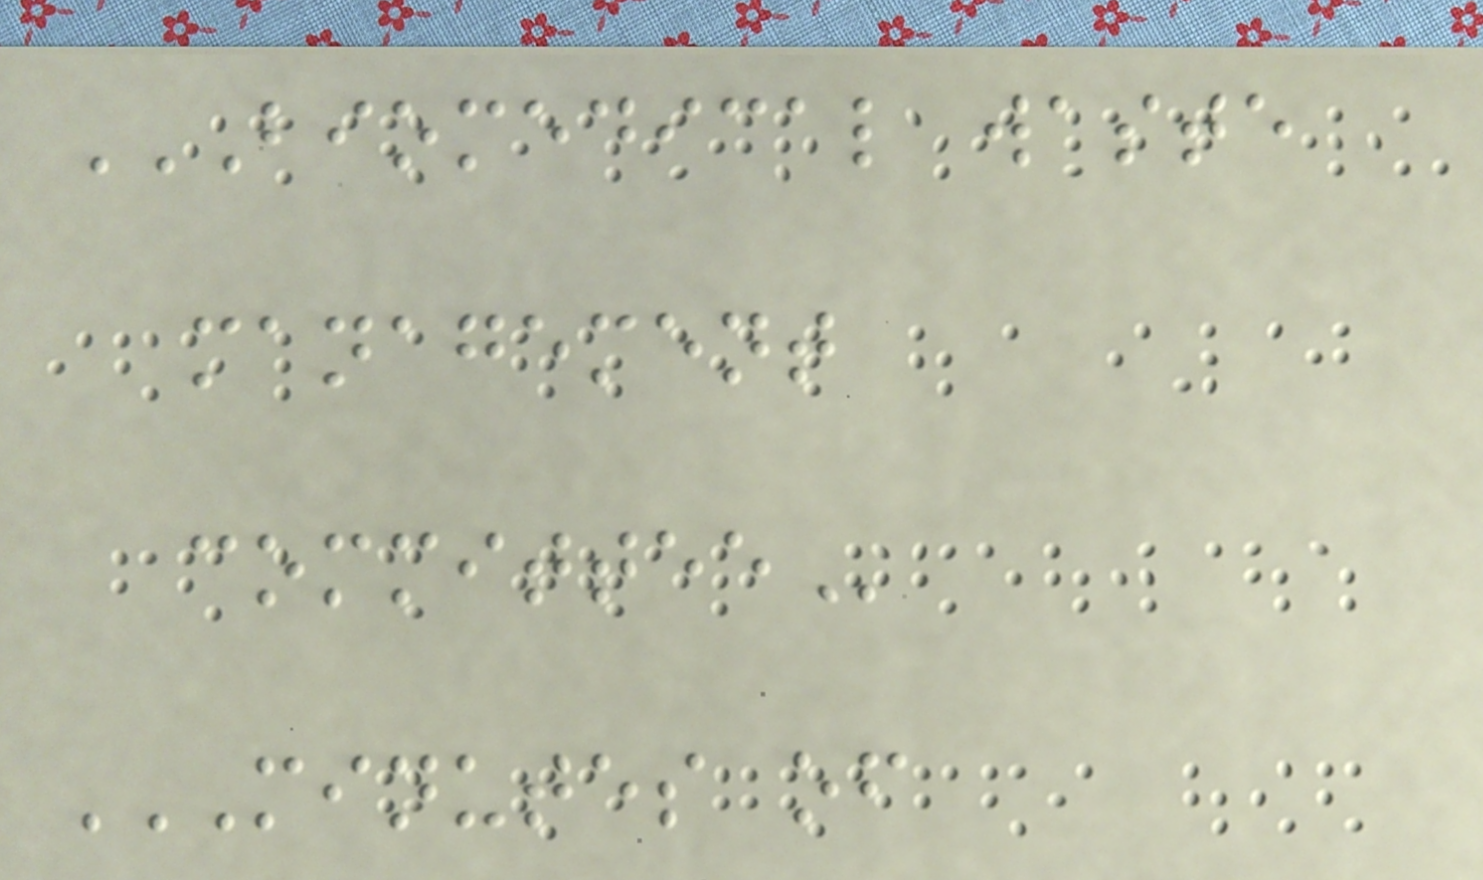BIOMEDICAL WASTE
MANAGEMENT
COMMITTEE
MINUTES OF
